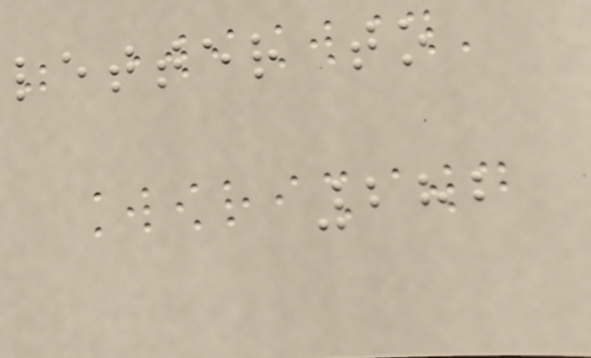letter to
282
